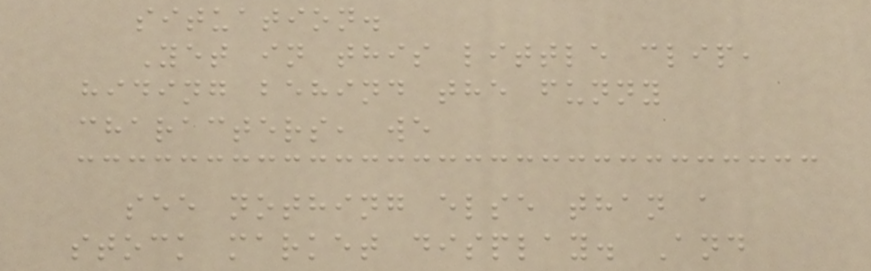situation.
Yet in this little clip,
hiding behind the funny
characters, we
see nothing else than a
stock market display. And
